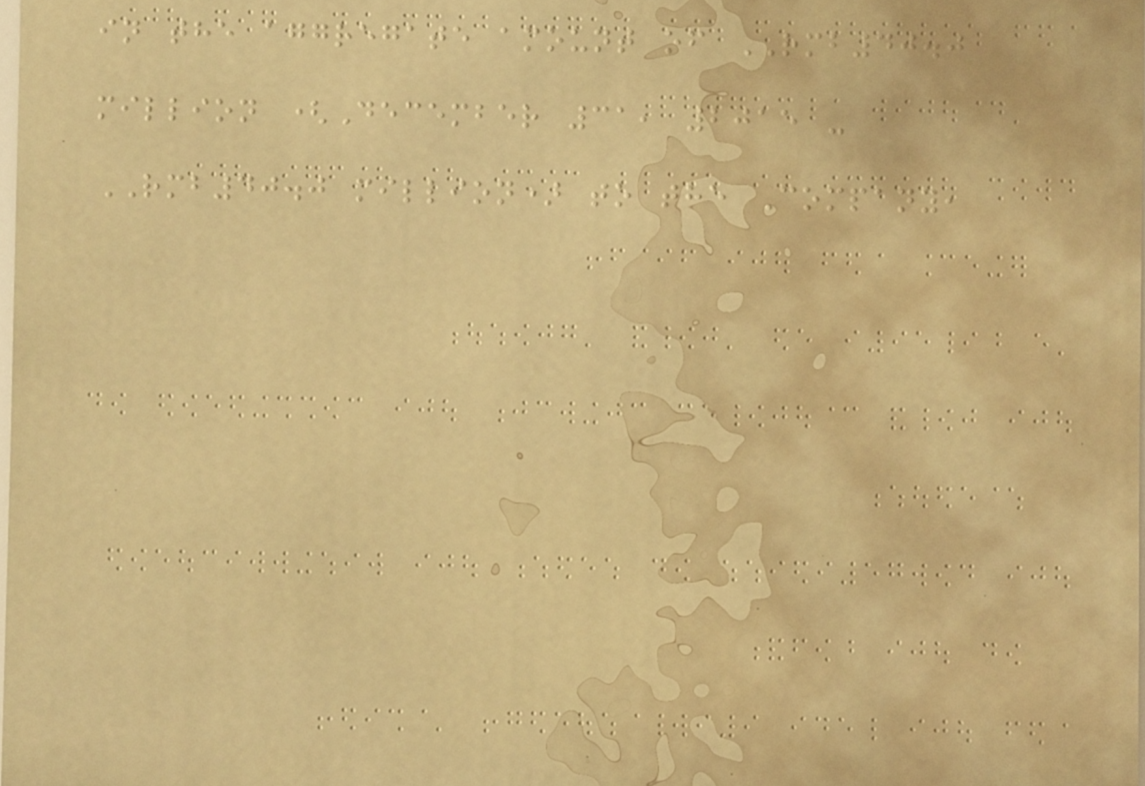in the aggregate amount of RMB40.0
million (December 31, 2015 -
RMB40.0 million) to the Company,
